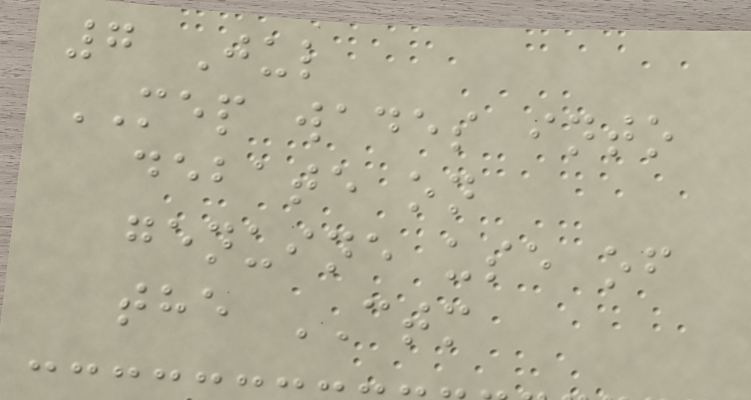7 Jul
MEP wades into
debate on
genuine use of
the CTM
